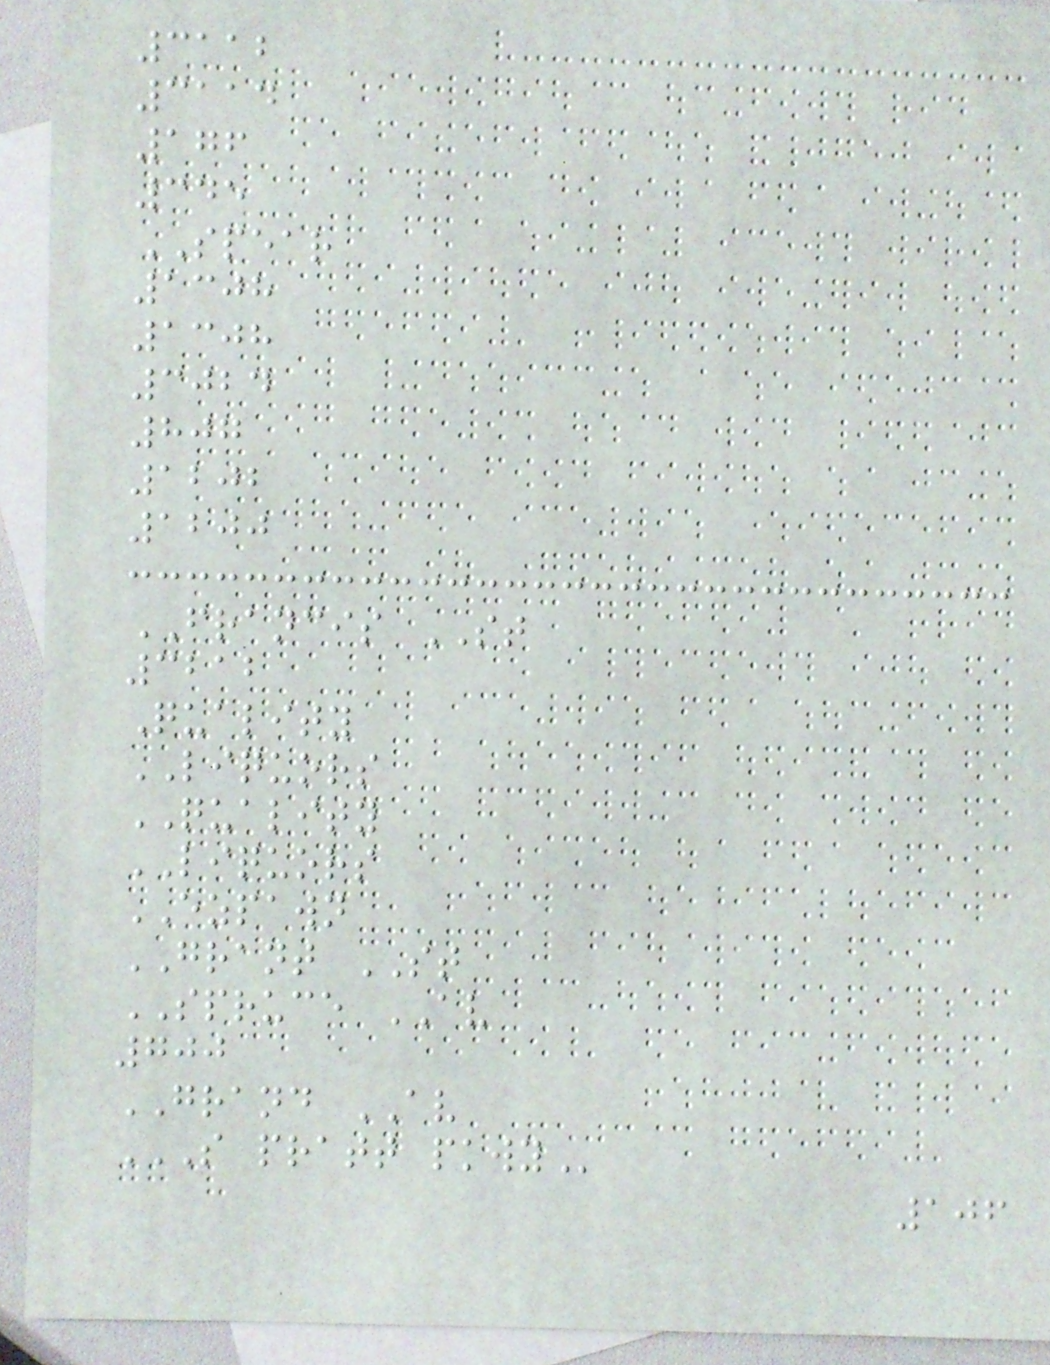3112
3114
176
345
SPEAR
1308
1308
3024
807
1202
1200
FRANCIS ST
3212
Quality
LIQUORS
QUALITY
LIQUORS
EZPAWN
GRANT ST
SPRUCE AV
700
GRAND AV
S PRATT PKWY
106
